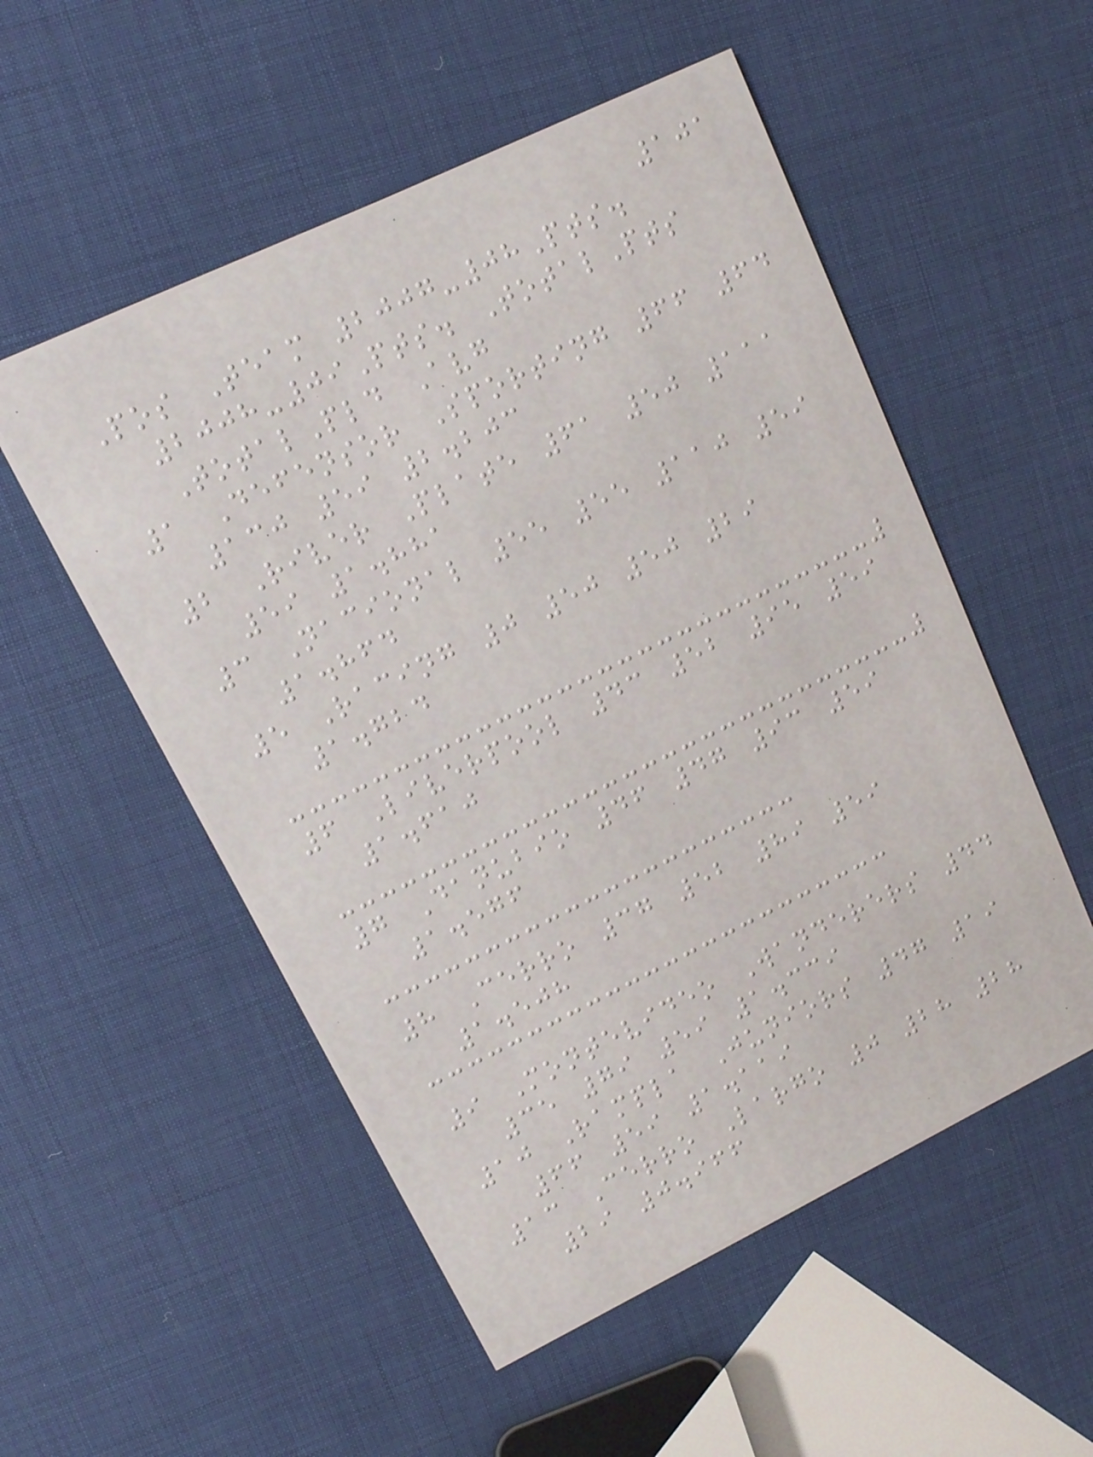101
Pos Team 2007-08Pts.
2008-09Pts. TotalPts
TotalPld Avg
1 Defensor Sporting 66 64
130 59 2.203
2 River Plate 61 50 111
59 1.881
3 Nacional 55 55 110 59
1.864
5 Racing 0 50 50 29
1.724
6 Liverpool 43 52 95 59
1.610
7 Danubio 46 47 93 59
1.576
8 Cerro 37 52 89 59
1.508
9 Montevideo Wanderers 44
35 79 59 1.339
10 Rampla Juniors 47 19
66 59 1.119
13 Cerro Largo 0 28 28
29 0.966
